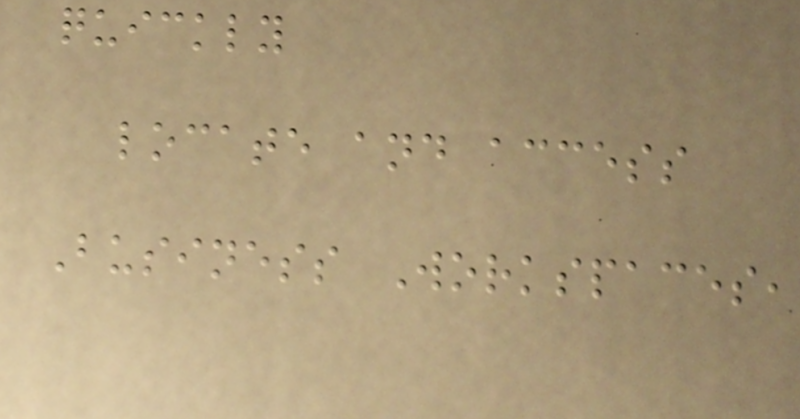quickly
locate and access
Business Workspaces,
